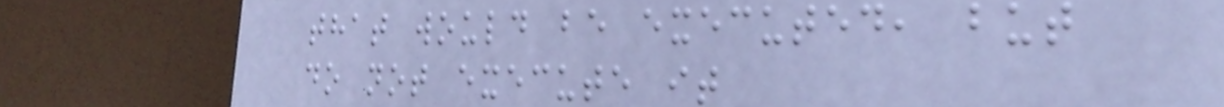that would be executed, but
do not execute it
